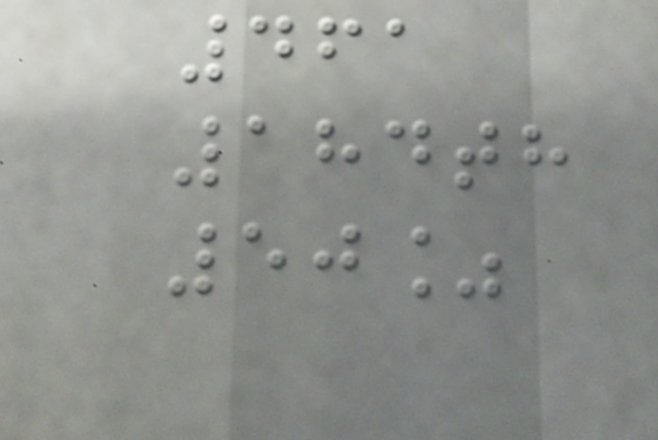461
184th
50%
